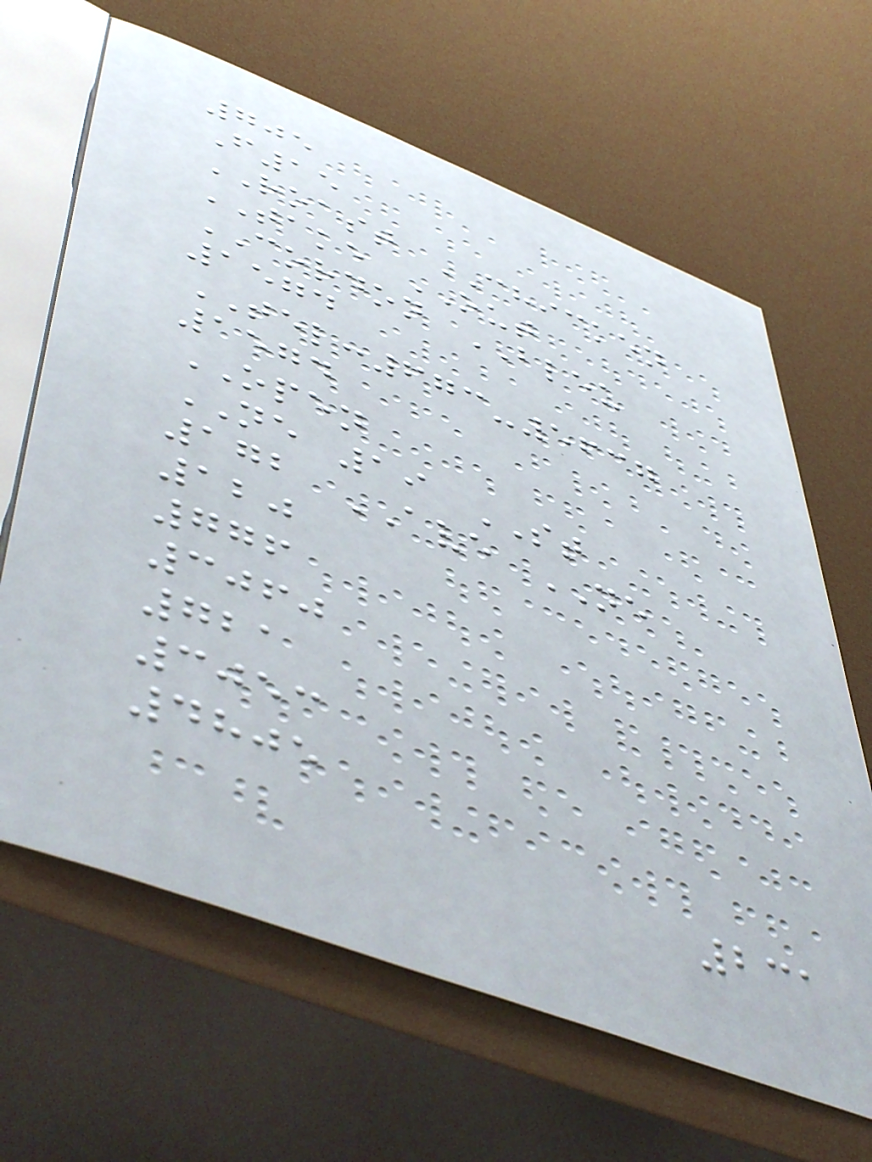705
F15
ROAST CHICKEN
TAKE OUT
CORDON BLEU
1574
TEL:673-5637
1574
OPEN
NE 19 ST
172 AVE NE
120
776
3060
721
3053
4805
231
